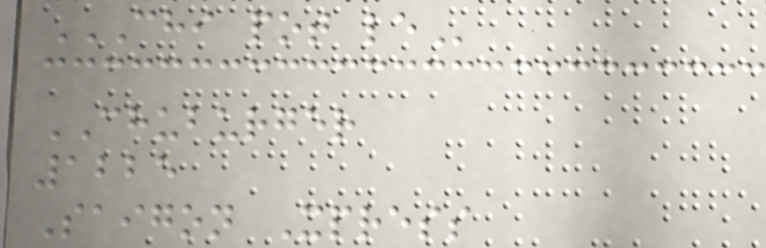CHI POT LE
CHUBURGER
1225
Saigon Xpress
